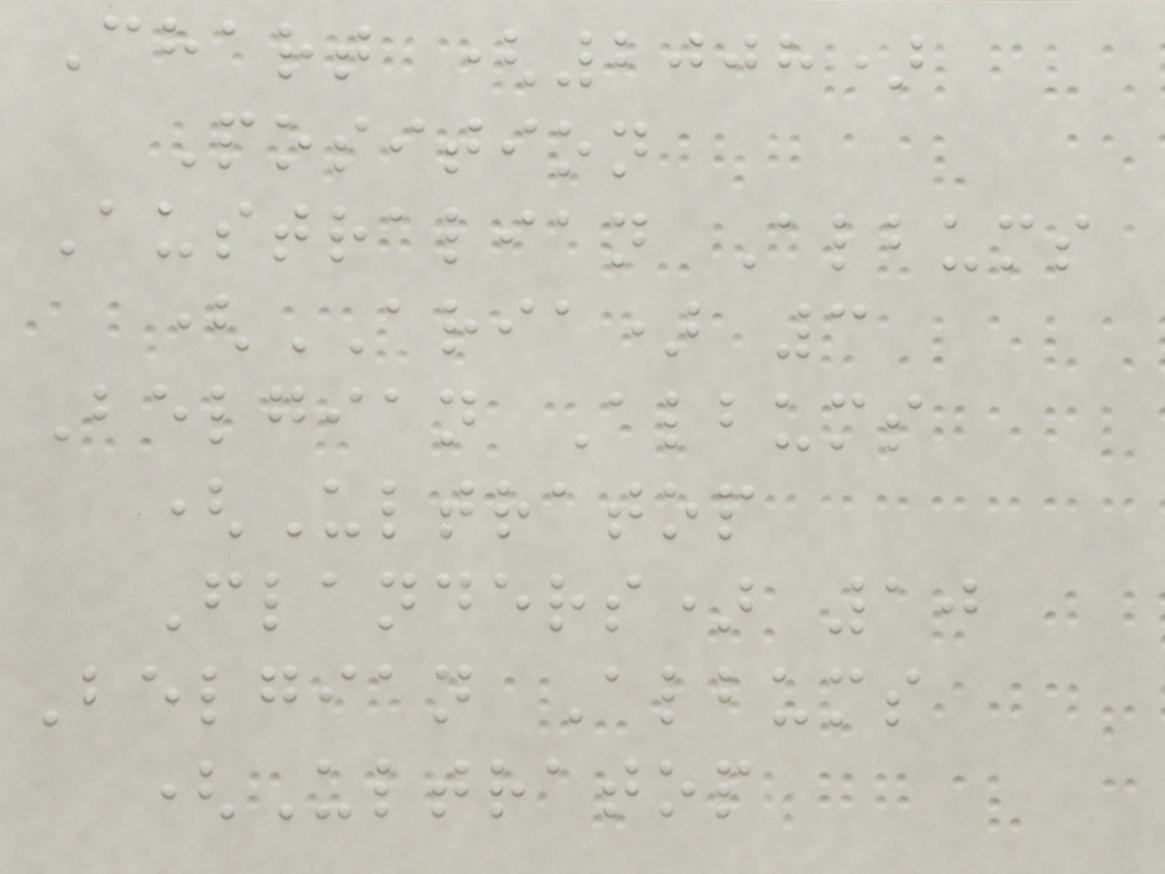Chart (2008)
Position
Australian Albums
(ARIA) 3
Belgian Albums
(Ultratop
Flanders) 10
Belgian Albums
(Ultratop
